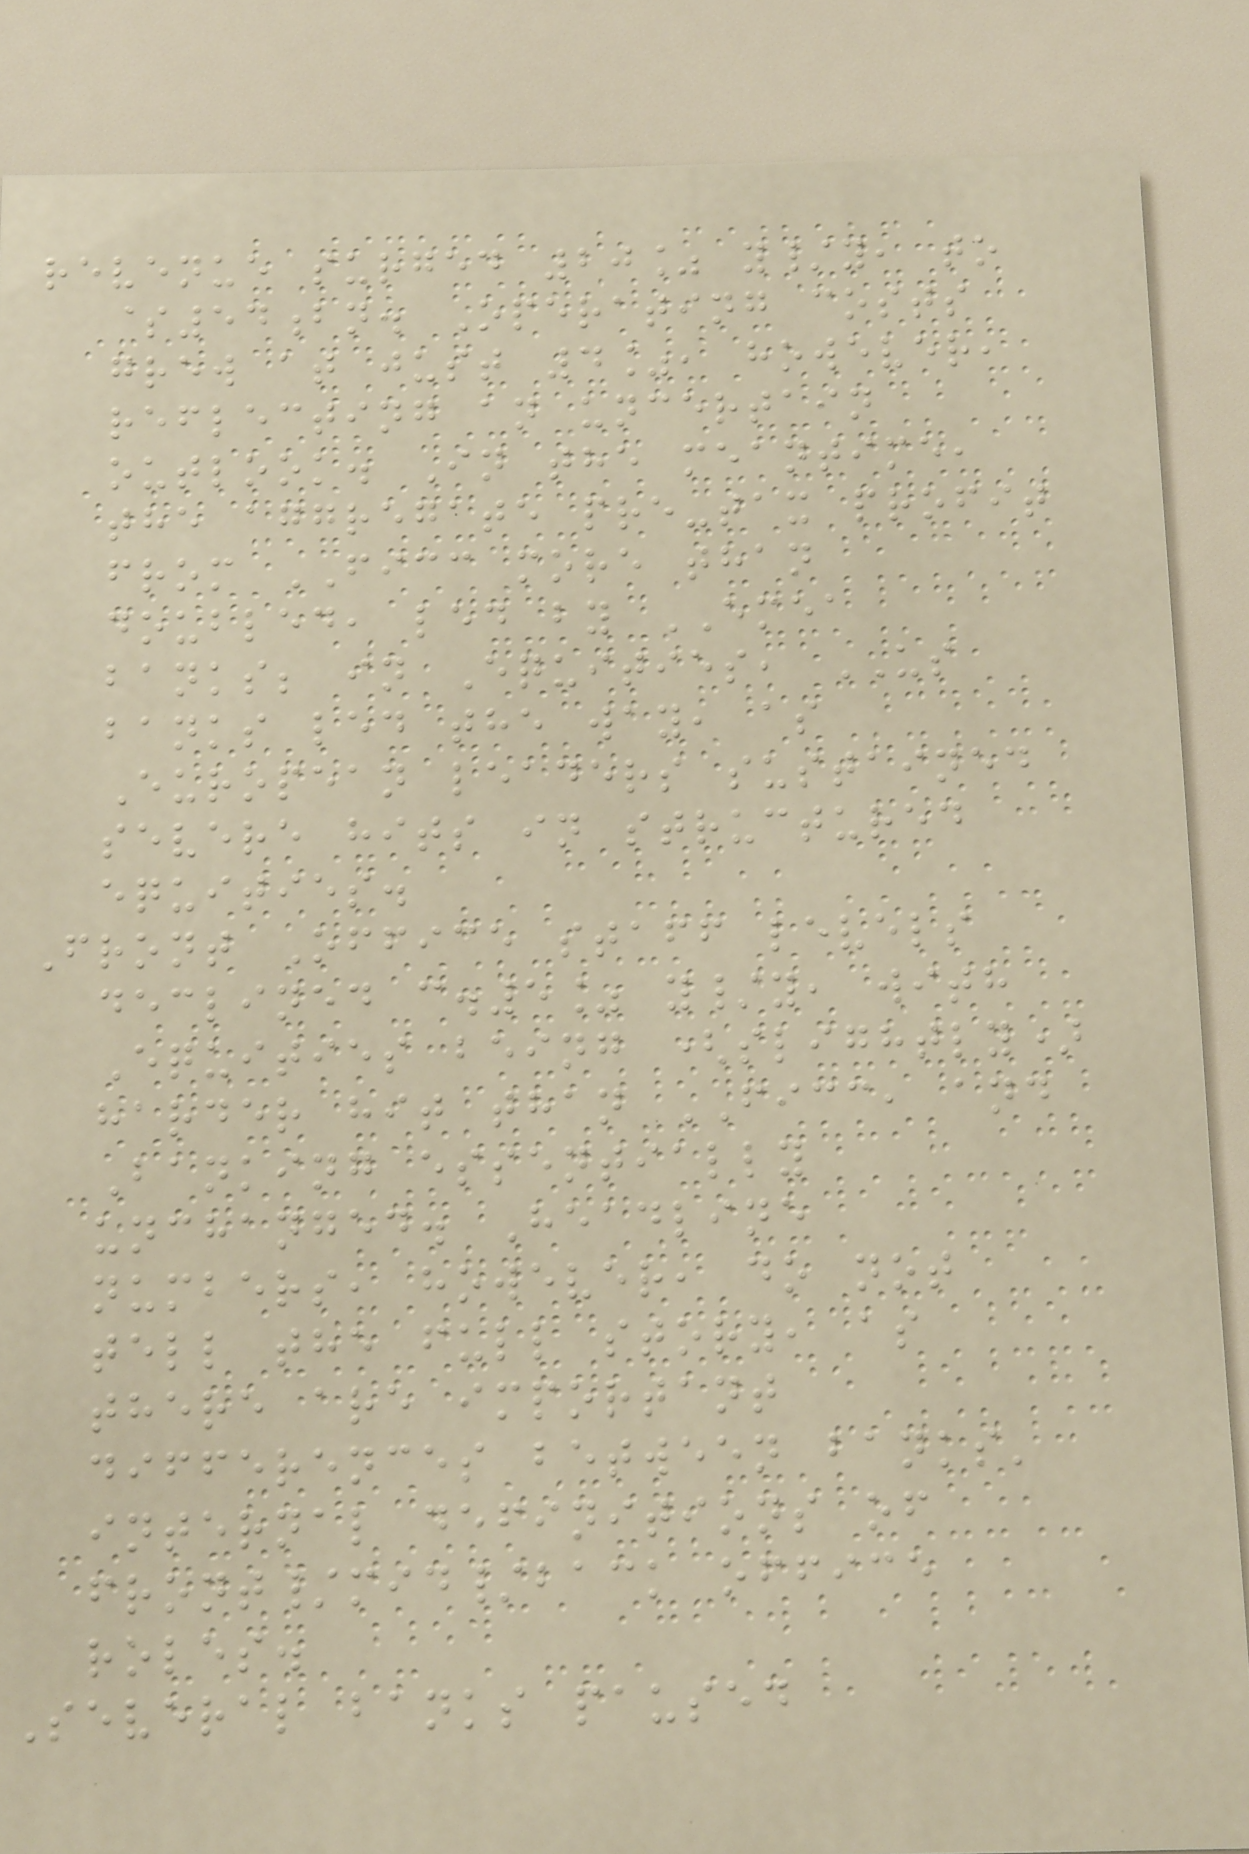revenue surged 20% y/y, to
$54bn. Operating costs
grew at just 4%, however,
reflecting an uncertain
outlook. In the meantime,
the aggregate pre-tax profit
from FICC more than
doubled, led by EMEA
banks; in Equities, US
banks led the way, as
European leaders sustained
severe hits in structured
equities.
Front Office staff levels
declined c.5% y/y, with
Equities being (slightly)
harder hit than FICC, and
Banking essentially
unchanged. Headline
numbers, however, do not
tell the full story, as
there are important
differences between banks'
internal definitions of
front/mid/back office
roles.
Several banks paused
